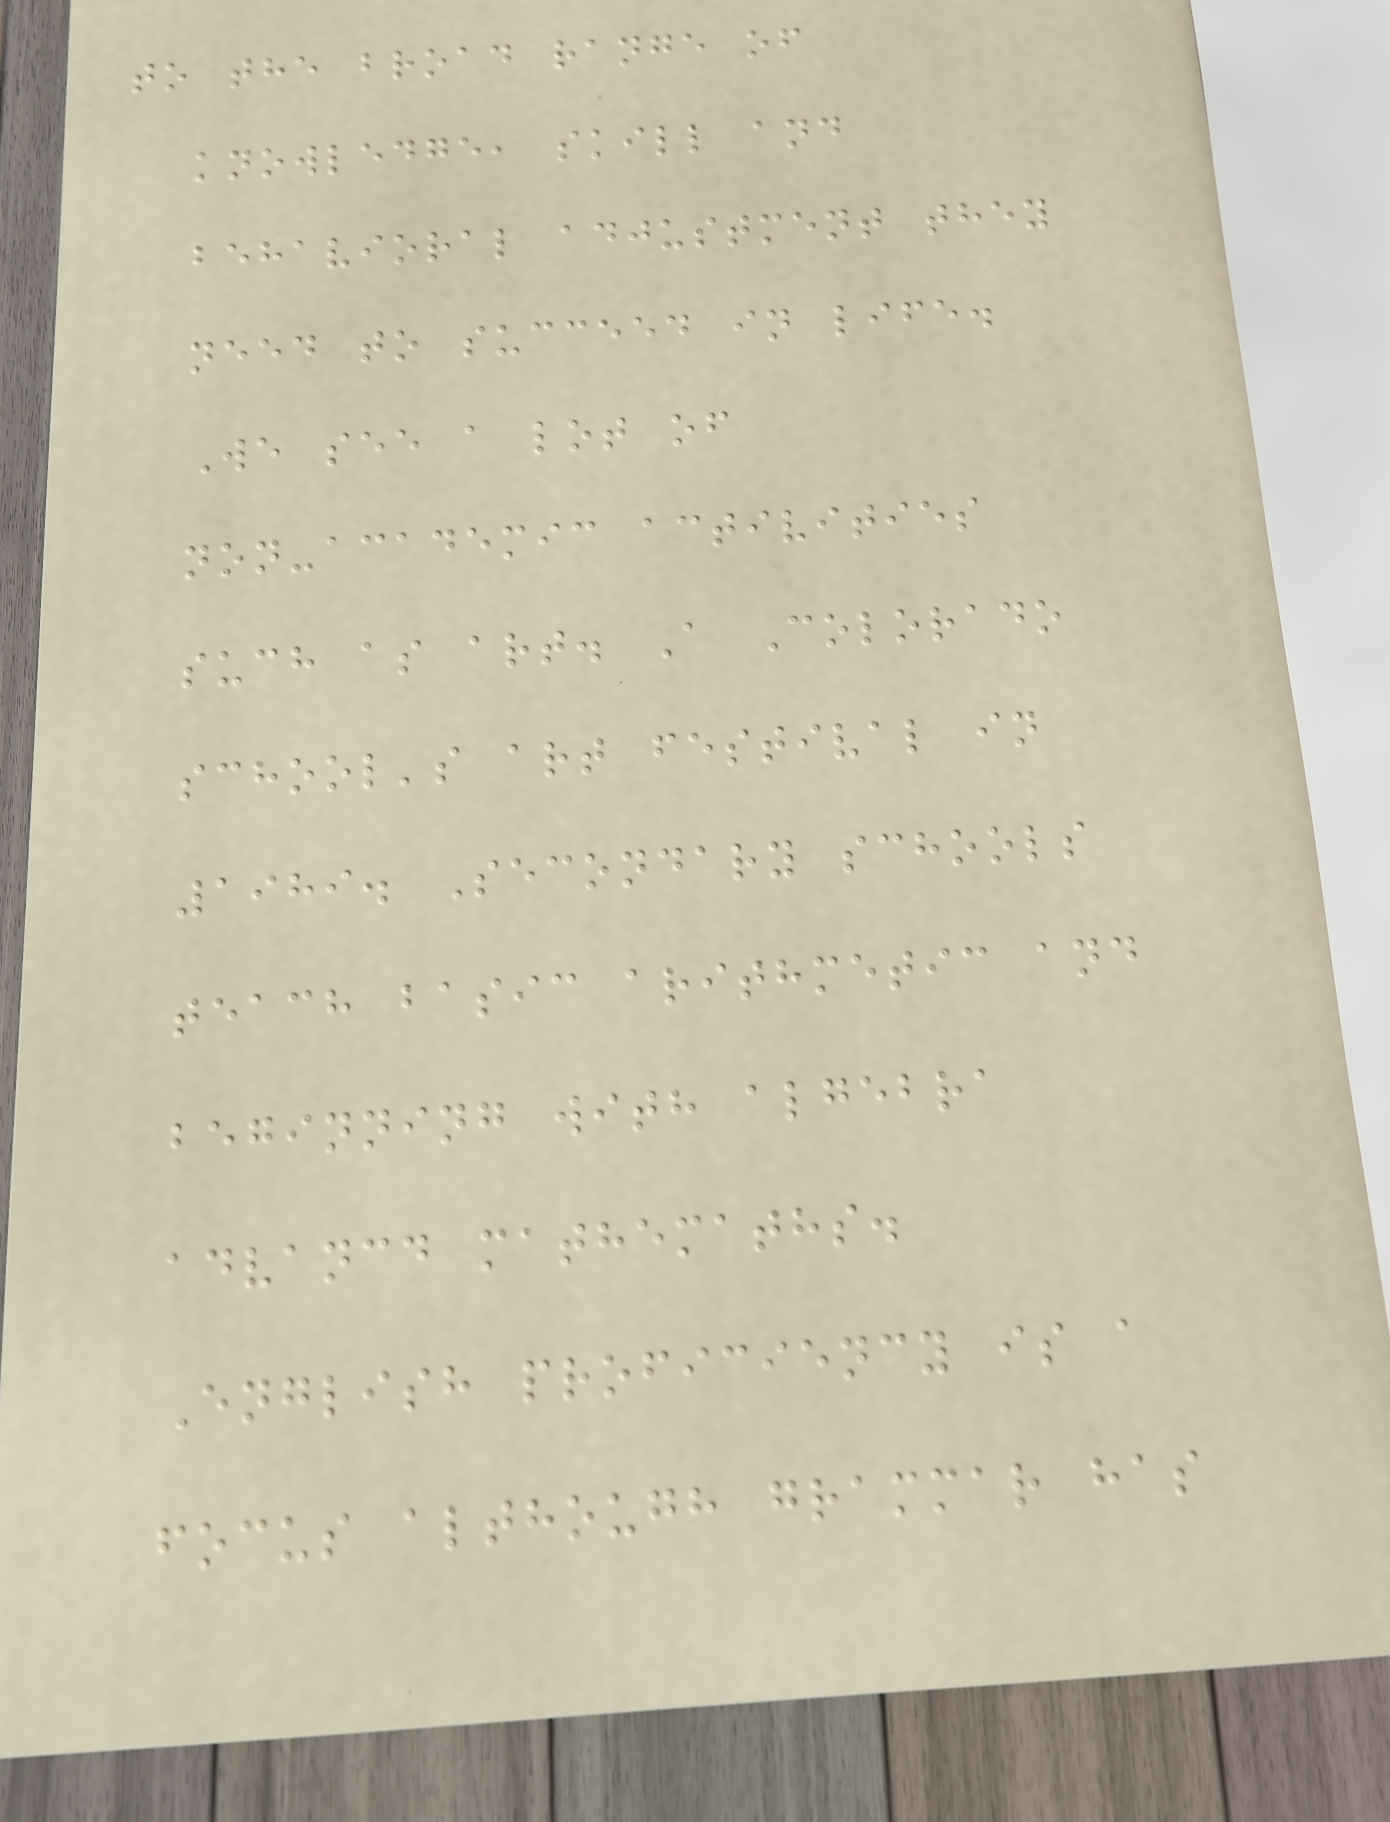to the broad range of
knowledge, skill and
behavioral adjustment they
need to succeed in life.
We see a lot of
non-academic activities
such as art. A Colorado
school's art festival in
1989. Secondary schools
teach basic arithmetic and
beginning with algebra
advancd mathemaths.
English proficiency is a
focus although grammar has
